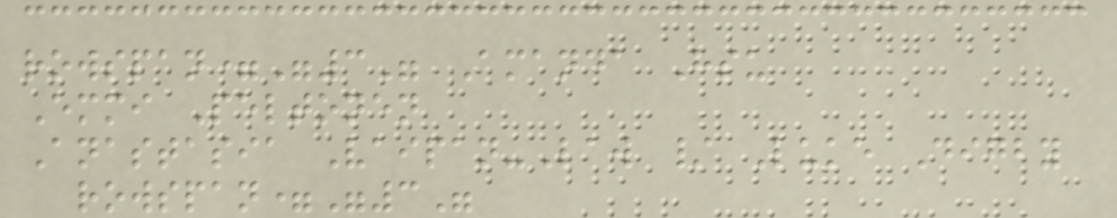rowspan="3" Amanda Hsu
Emmi Peltonen
Anastasia Vaipan-Law / Luke Digby
rowspan="3"
